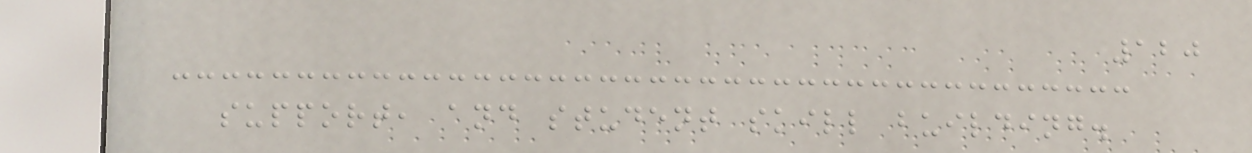120
support, and student skill building.
